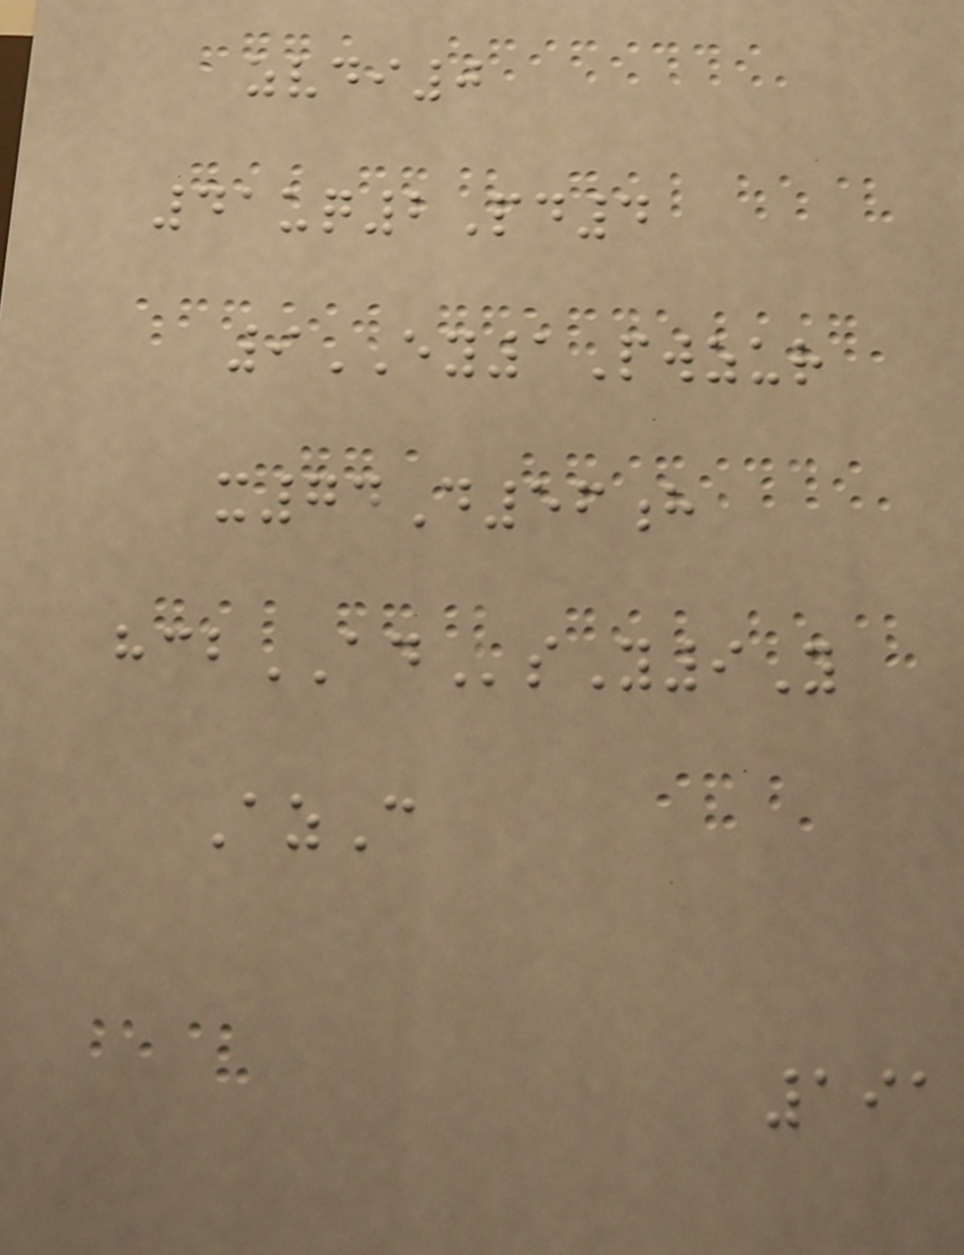zvdi0
41uq2Pd4
9EY1Pwzur
x74D56h
hcbADsY9Y
AzC
191
